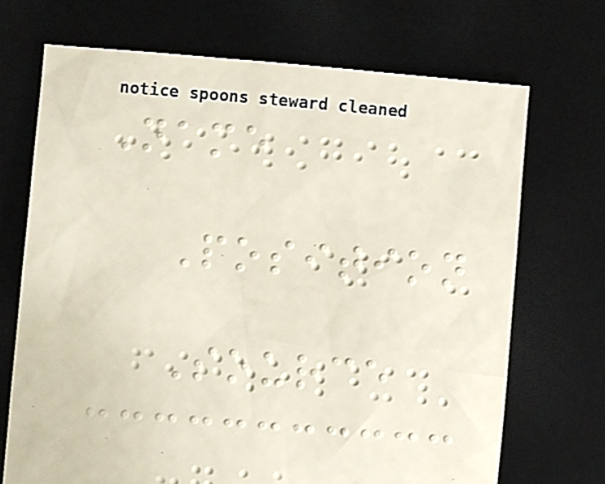Name
Position
Source
